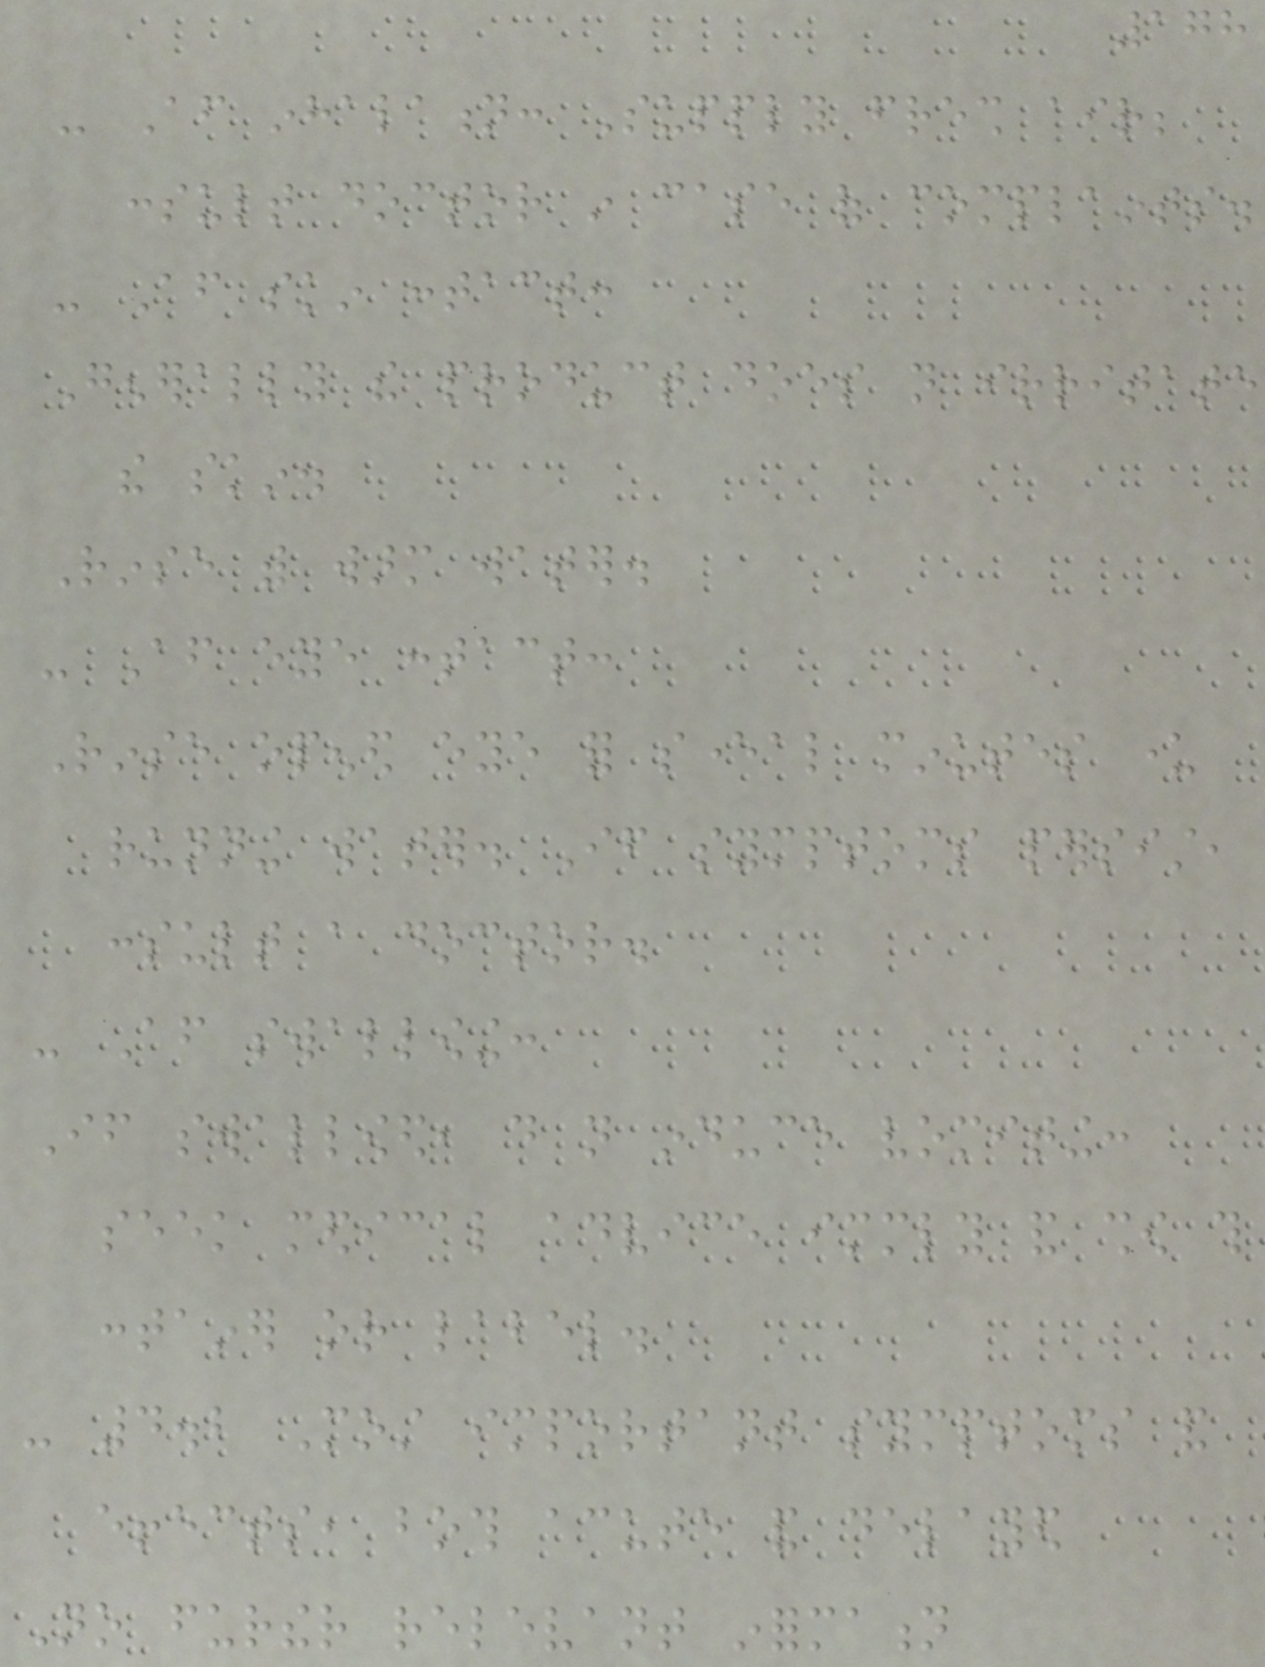178
- After inhalation: Supply fresh air;
consult doctor in case of complaints.
- After skin contact:
Generally the product does not irritate
the skin.
Rinse with warm water.
- After eye contact:
Rinse opened eye for several minutes under
running water. If symptoms persist,
consult a doctor.
- After swallowing:
If swallowed, do not induce vomiting:
seek medical advice immediately and show this
container or label.
- 4.2 Most important symptoms and
effects, both acute and delayed
No further relevant information
